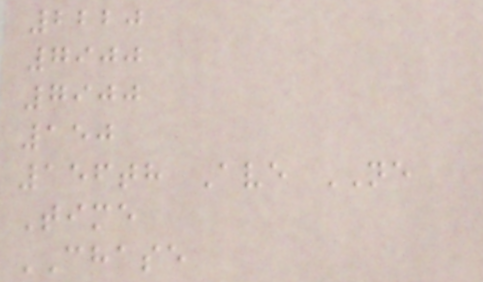2220
7900
7900
150
156th Ave NE
Time
CHASE
